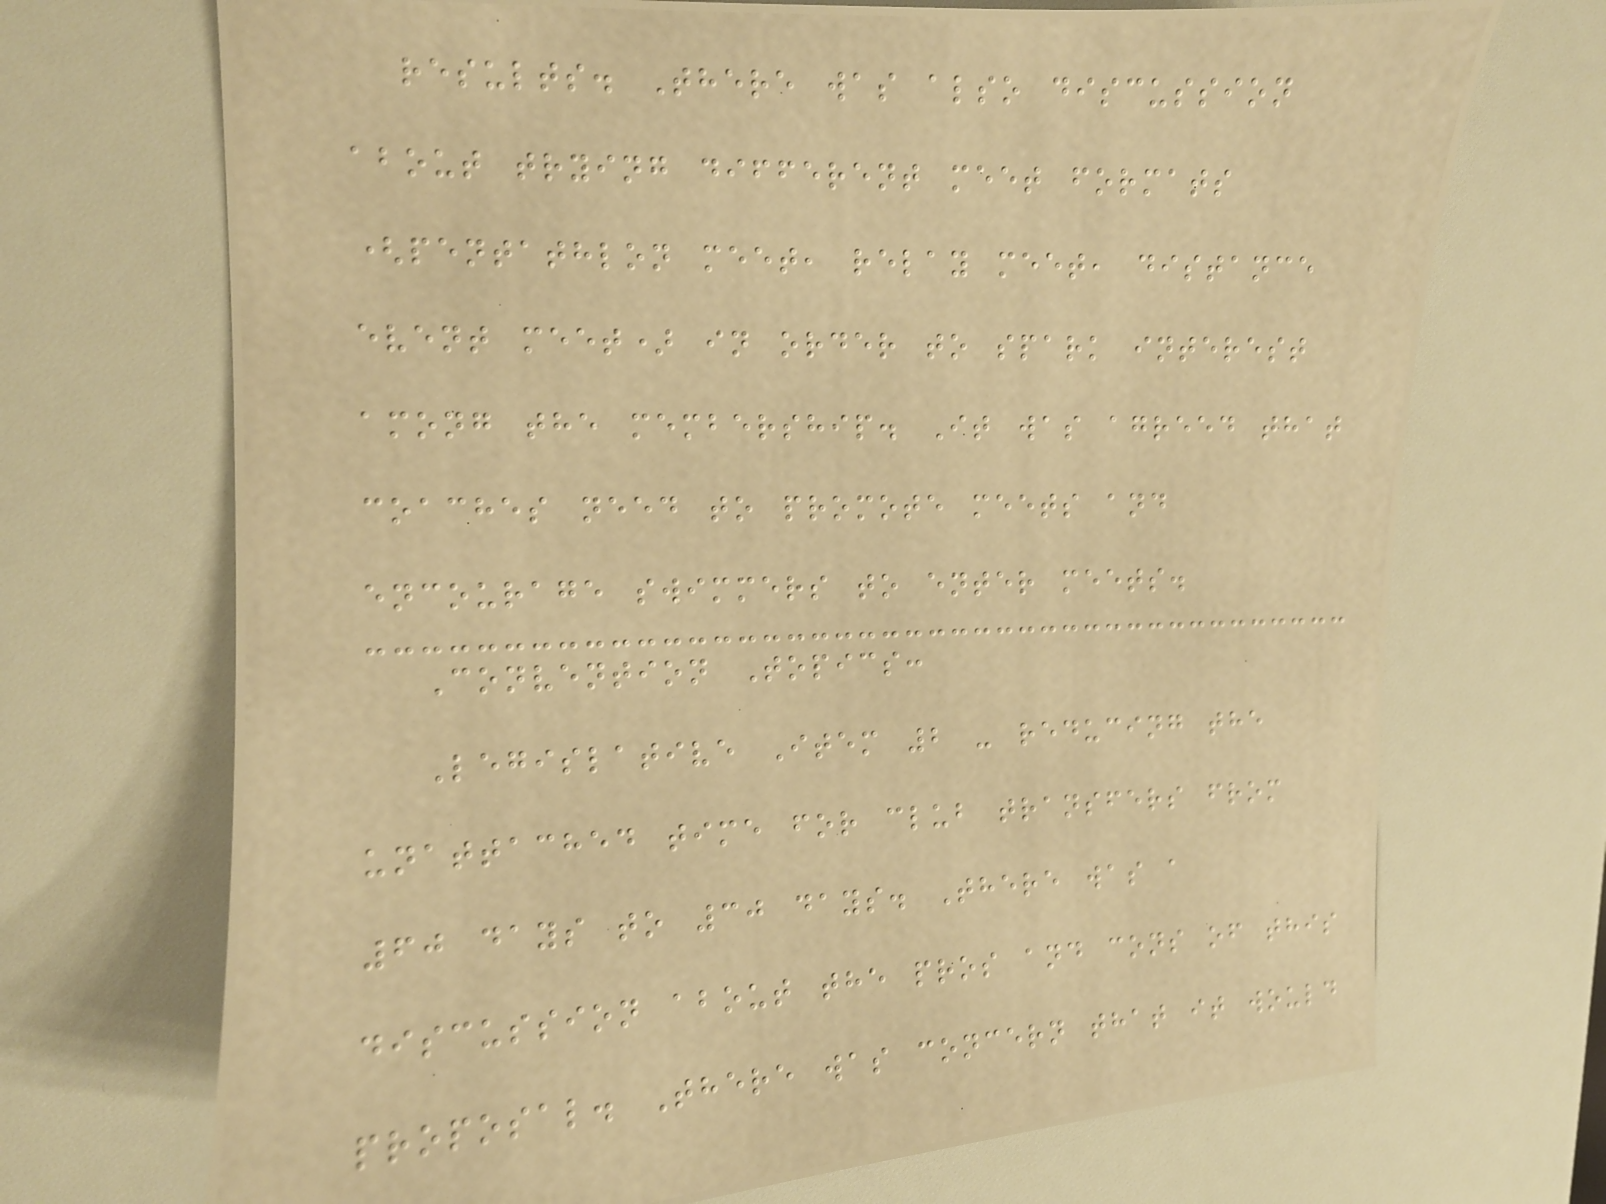results. There was also discussion
about trying different meet formats
(pentathlon meet, relay meet, distance
event meet) in order to spark interest
among the membership. It was agreed that
coaches need to promote meets and
encourage swimmers to enter meets.
Convention Topics:
Legislative Item 2 - reducing the
unattached time for club transfers from
60 days to 30 days. There was a
discussion about the pros and cons of this
proposal. There was concern that it would
